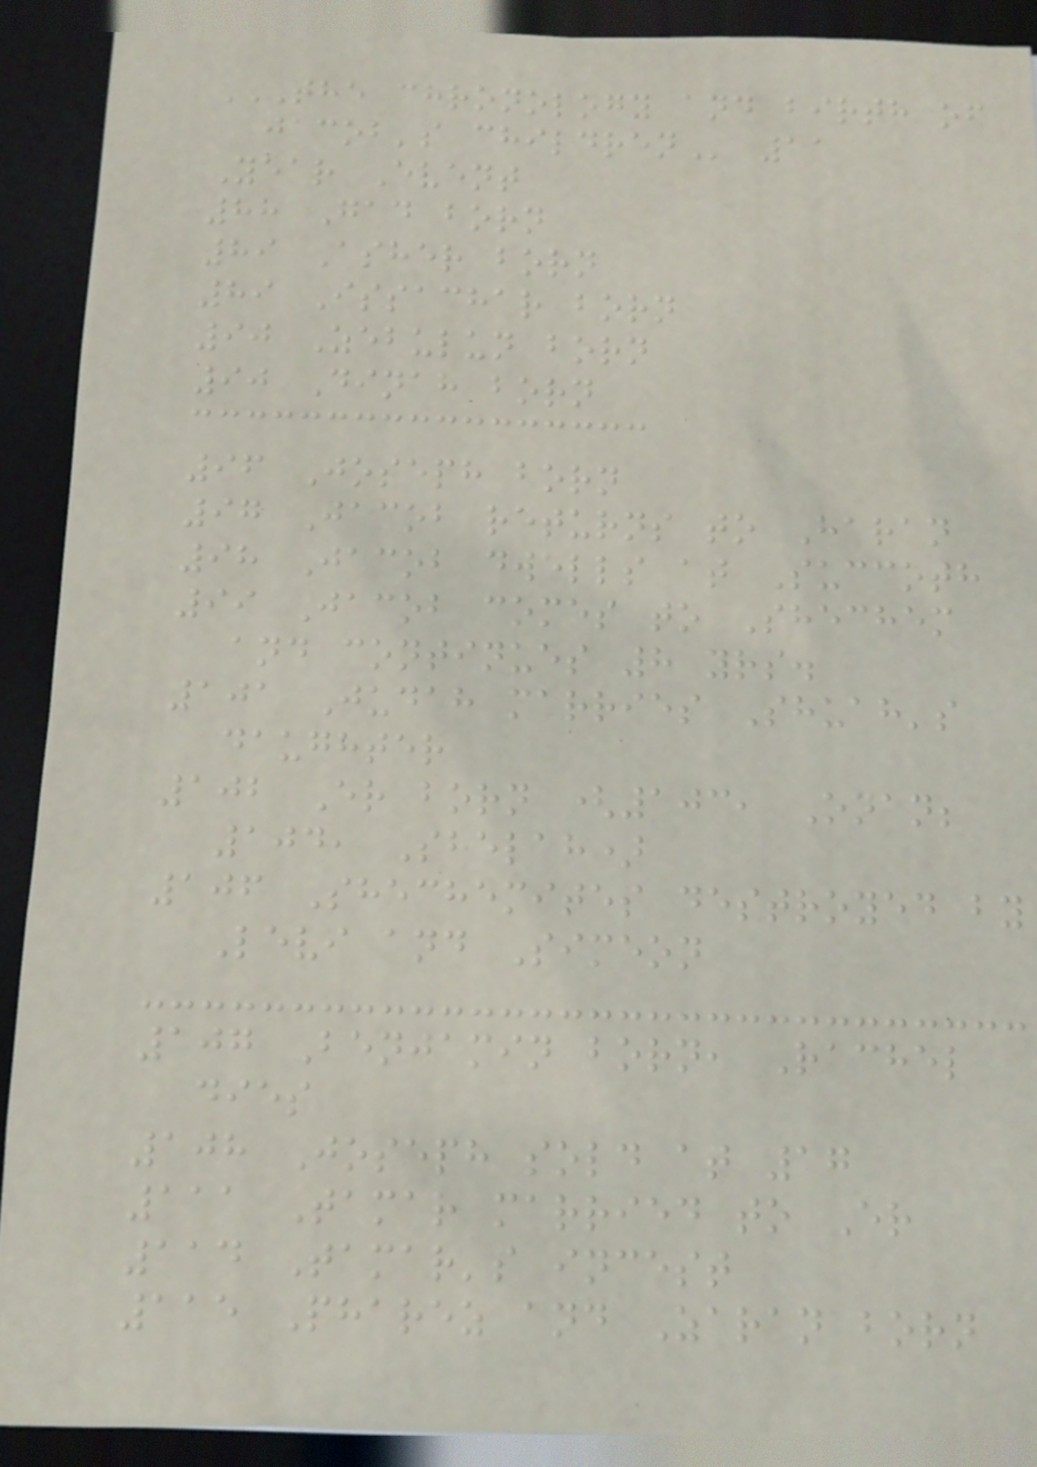THE CHRONOLOGY AND BIRTH OF
JACOB'S CHILDREN 11
Year Event
88 Gad born
89 Asher born
89 Issachar born
90 Zebulun born
90 Dinah born
96 Joseph born
97 Jacob returns to Haran
98 Jacob dwells at Succoth
99 Jacob comes to Shechem
and continues 8 yrs.
101 Judah marries Shuah's
daughter
102 Er born (103, Onan;
104, Shelah)
106 Shechemites destroyed by
Levi and Simeon
107 Benjamin born, Rachel
dies
108 Joseph sold at 17
111 Tamar married to Er
114 Tamar's incest
115 Pharez and Zaran born
